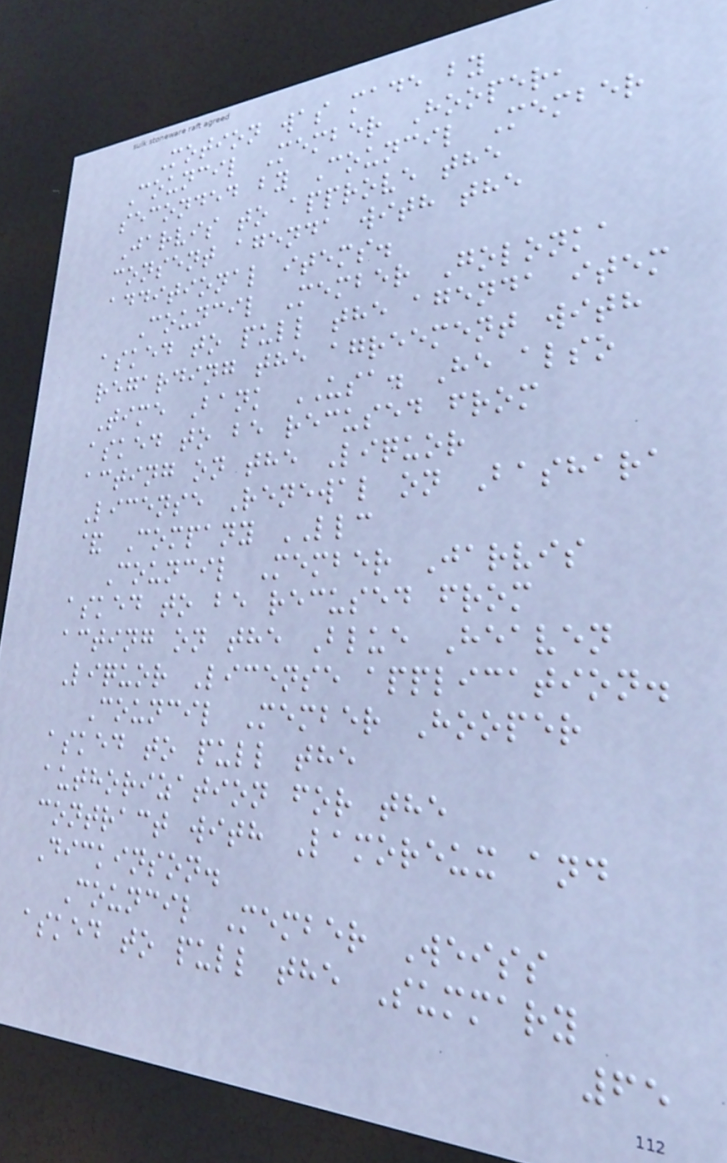Motion was made by
Council Member Hooper,
seconded by Council Member
Jarvis to approve the
consent agenda with the
additional items.
Council Member Golonka
asked to pull the agenda item
regarding the agreement with
Time Bank USA. He also
asked to be recused from
acting on the Liquor
License Renewal on Bashara
& Company LLC
Council Member Jarvis
asked to be recused from
acting on the Blue Heaven
Liquor License application.
Council Member Hooper
asked to pull the
authorization for the
contract with Lamoreux and
Dickinson.
Council Member Weiss
asked to pull the Summary
65
